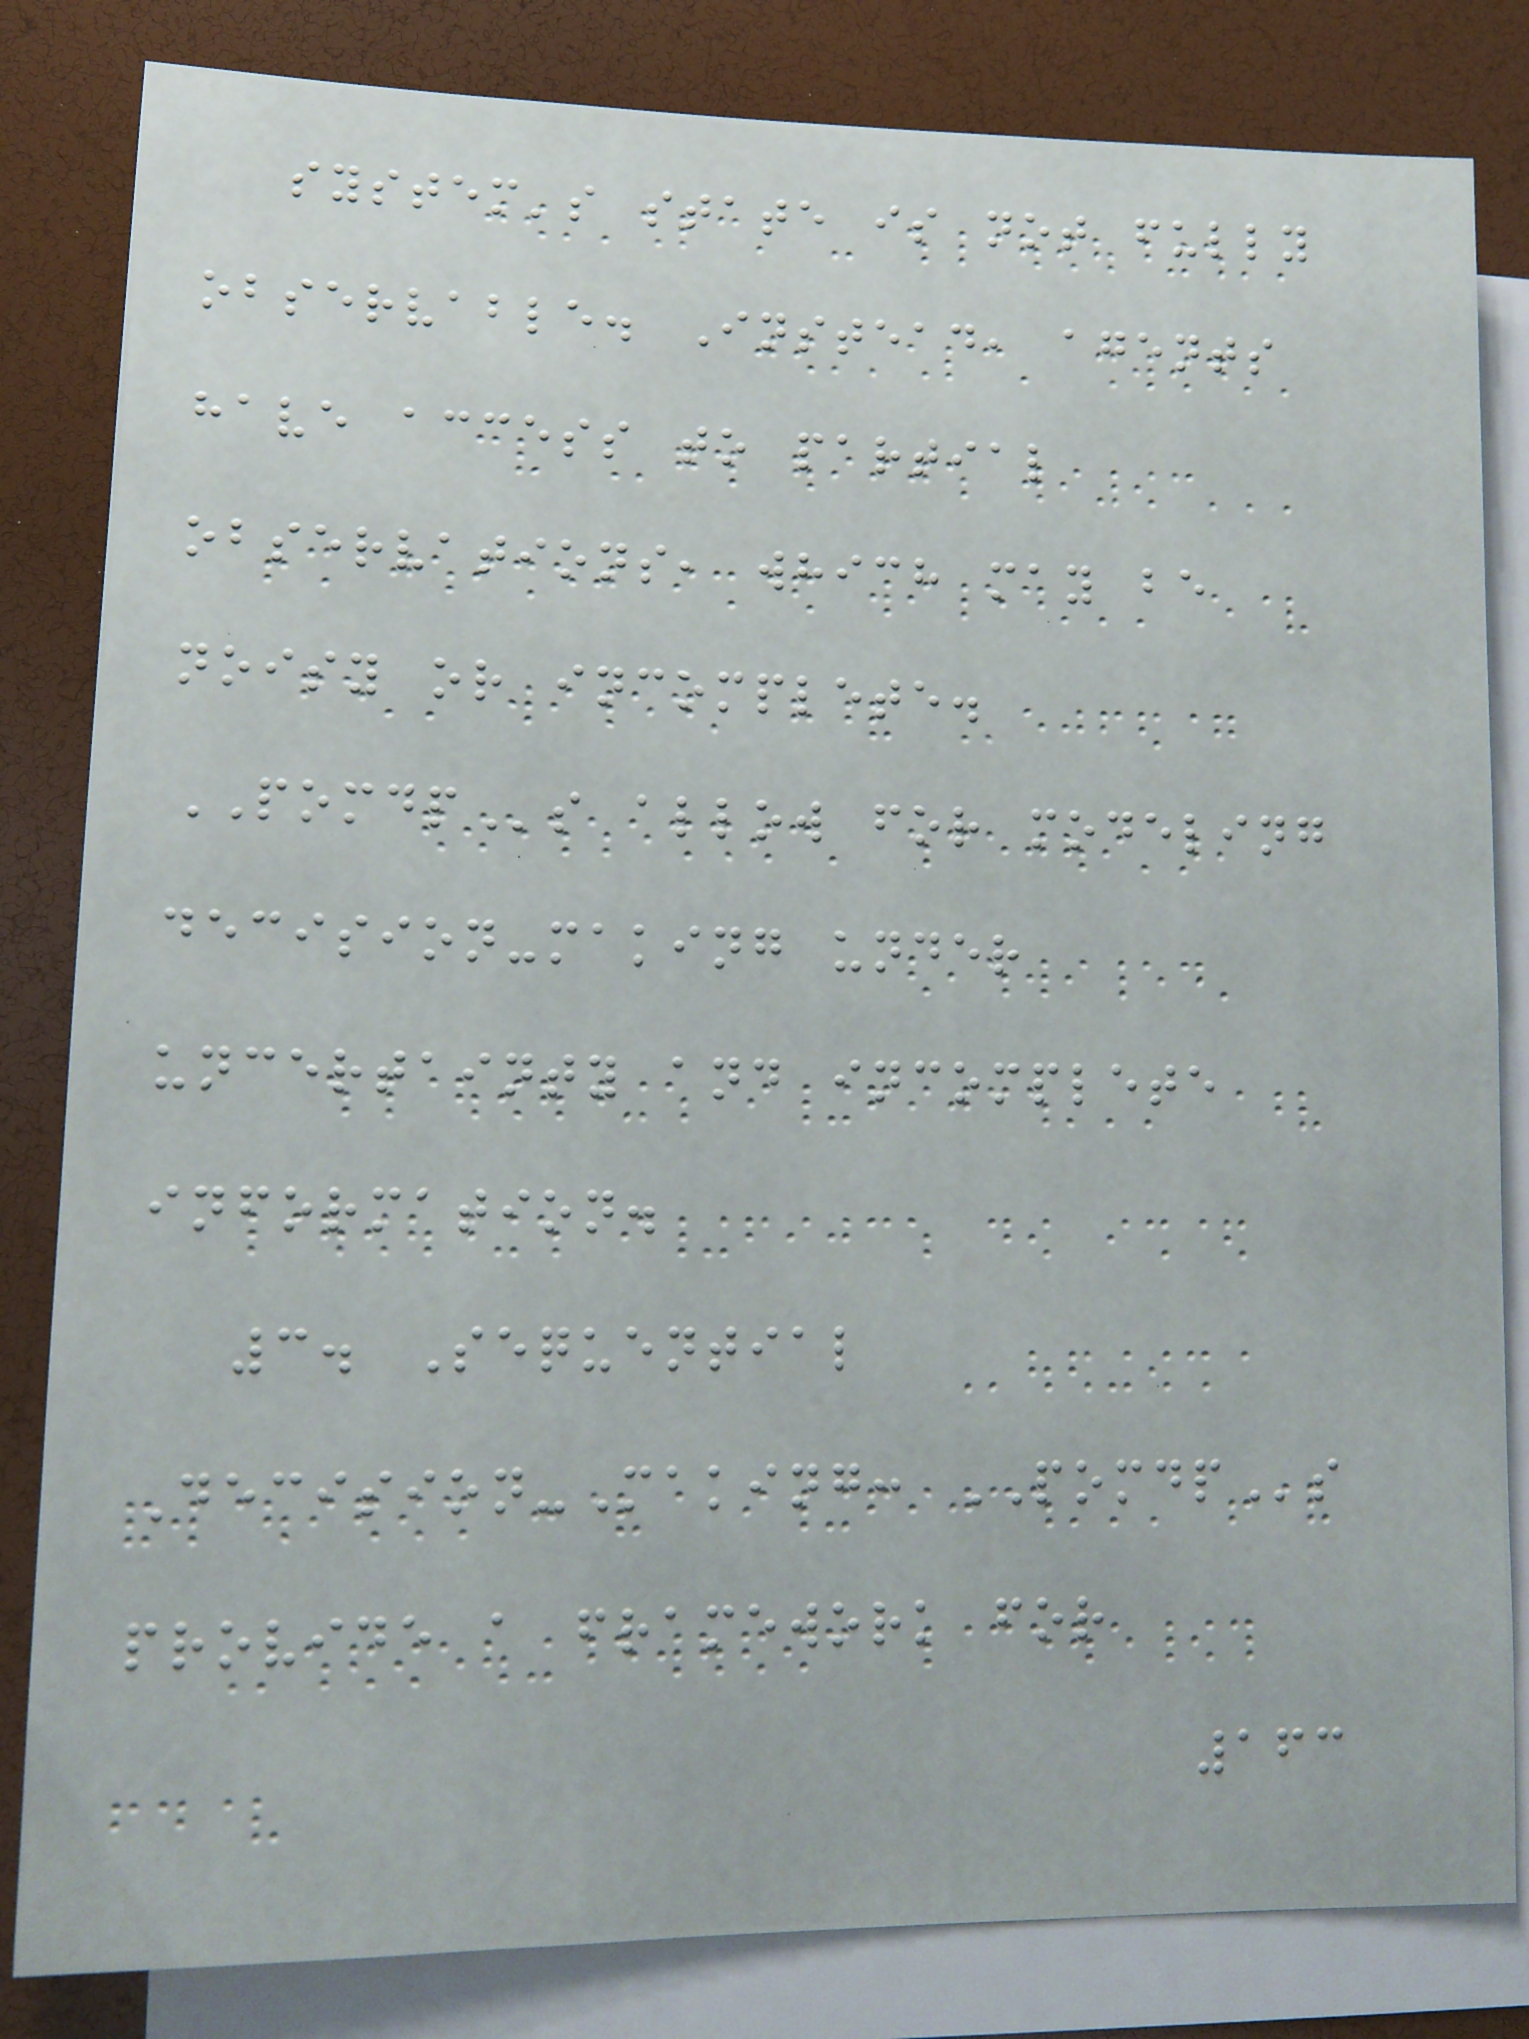system's state is not fully
observable. Instead, agents
have access to partial
observations, which may be
noisy or incomplete.
POMDPs allow for modeling
decision-making under
uncertainty and incomplete
information.
3. Sequential
Decision-Making: POMDPs
provide a framework for
163
